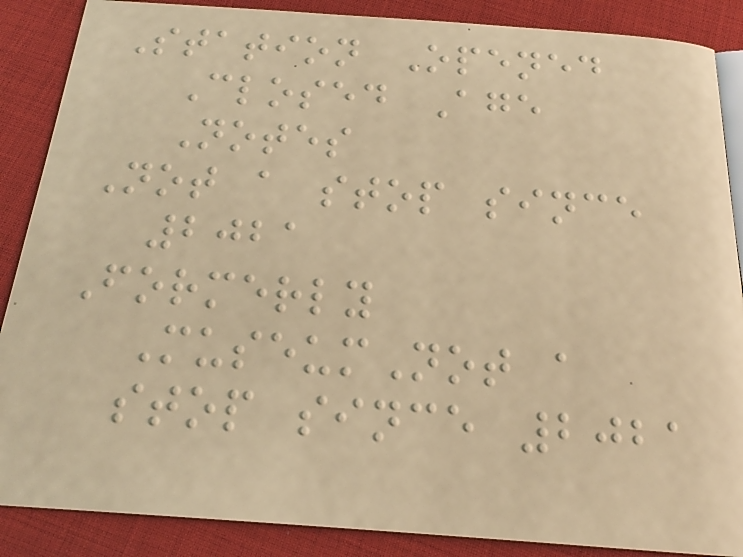Station Opened
Closed Age
Notes
Not a stop since
2021
Formerly
MuseumNot a
stop since 2021
